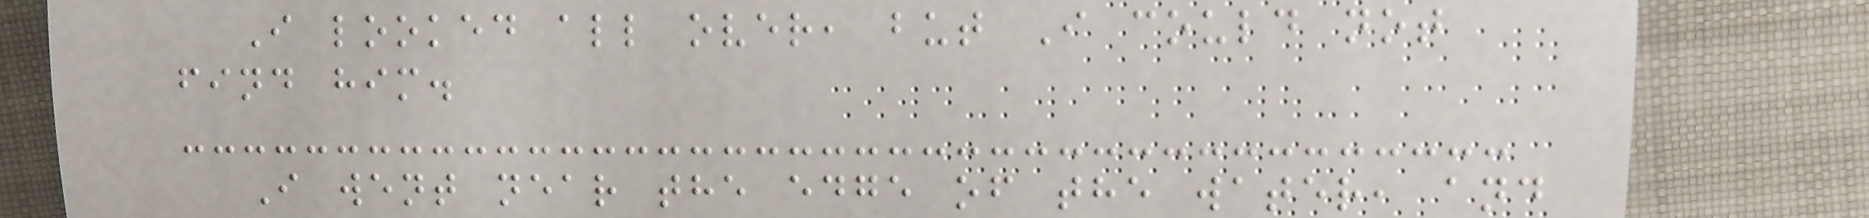I looked all over, but I could not
find him.
I went near the edge of the water, and
